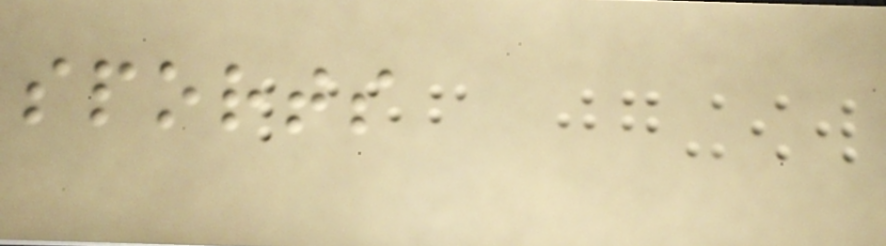sports
